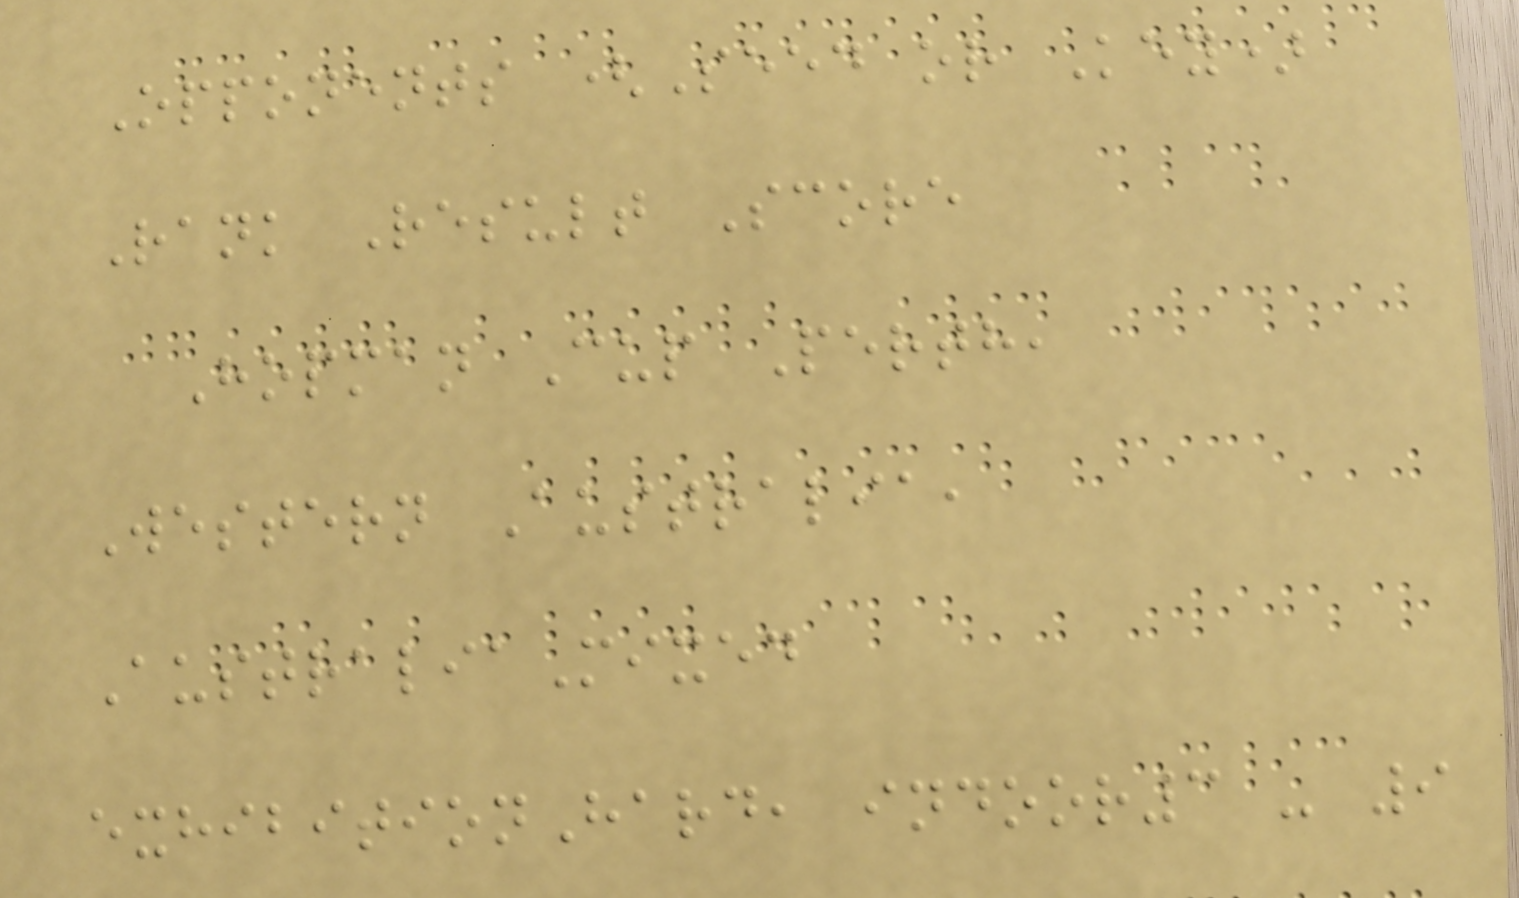Opponents (Seed or Key)
Rank Result Score
Hopman Cup Perth,
Western Australia,
AustraliaMixed
exhibitionHard, indoor3 - 9
